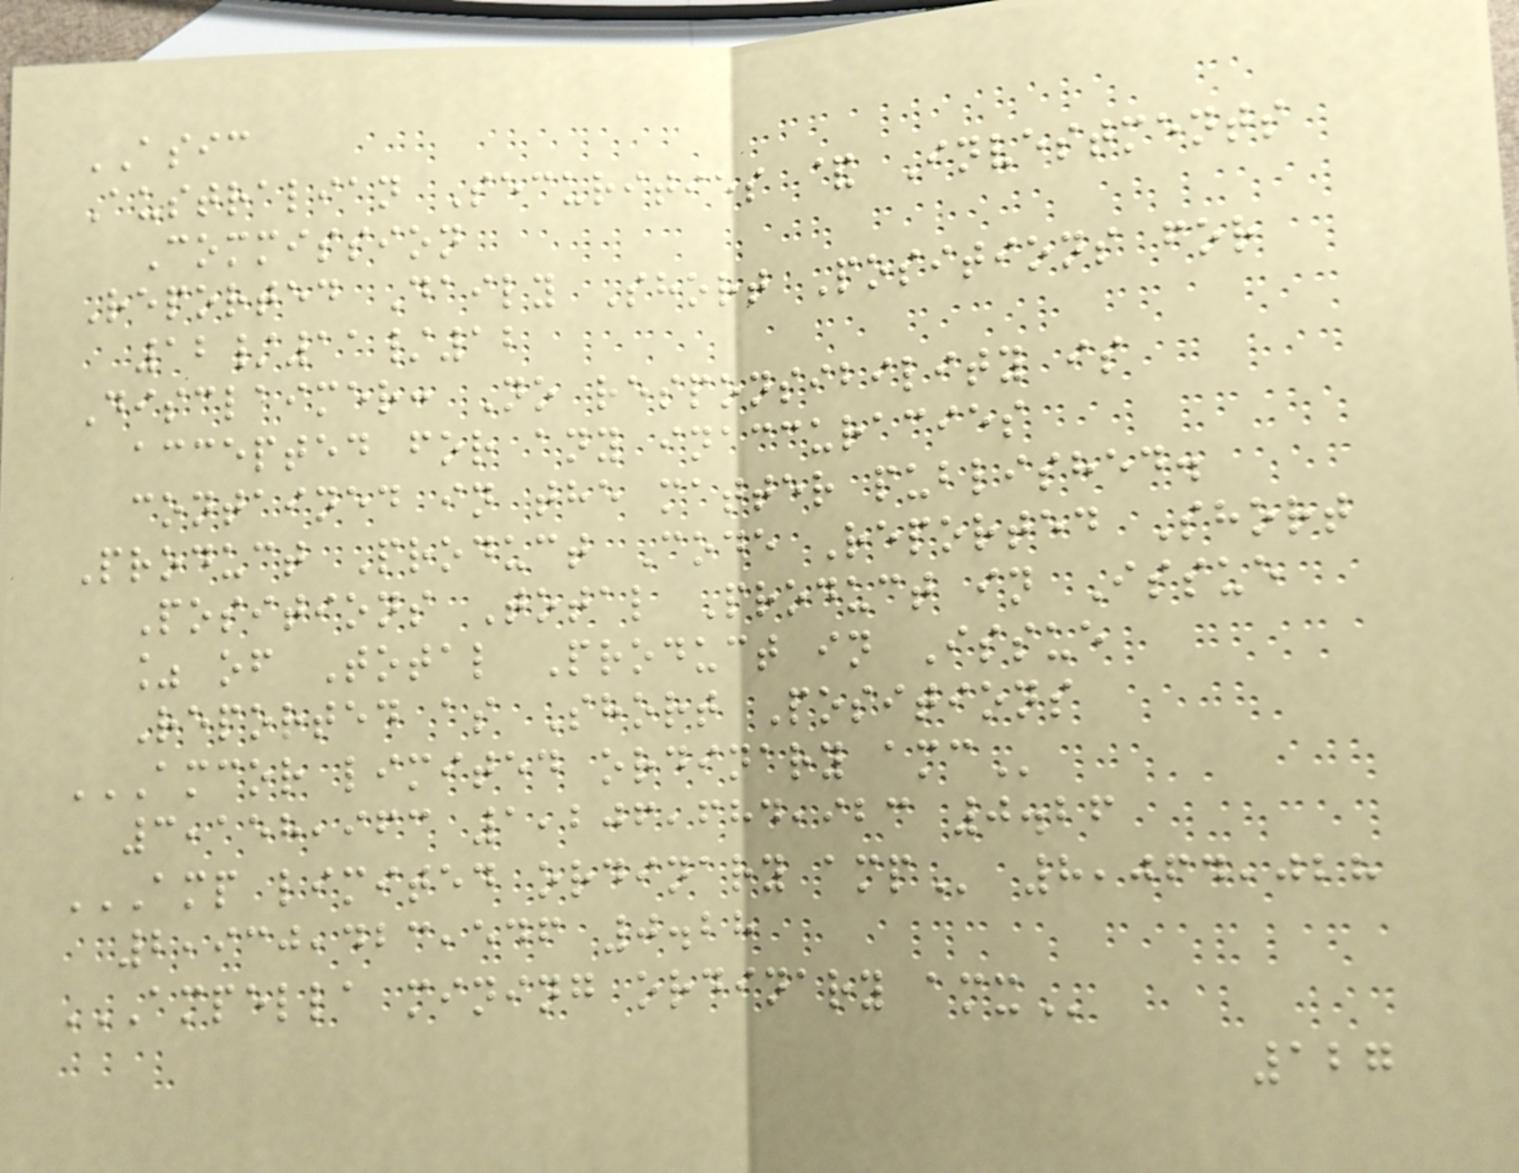ASIC
Australian Securities & Investments
Commission
Reported Daily Short Positions for
12/11/12
Disclaimer: No responsibility is
accepted for any inaccuracies
contained in the matter published.
Product Product Code Reported Short
Positions Total Product in Issue
% of Total Product in Issue
Reported as Short Positions
AMCOR LIMITED ORDINARY AMC
3,158,963 1,206,684,923 0.26
AMP LIMITED ORDINARY AMP 8,064,028
2,930,423,546 0.28
AMPELLA MINING ORDINARY AMX
127
